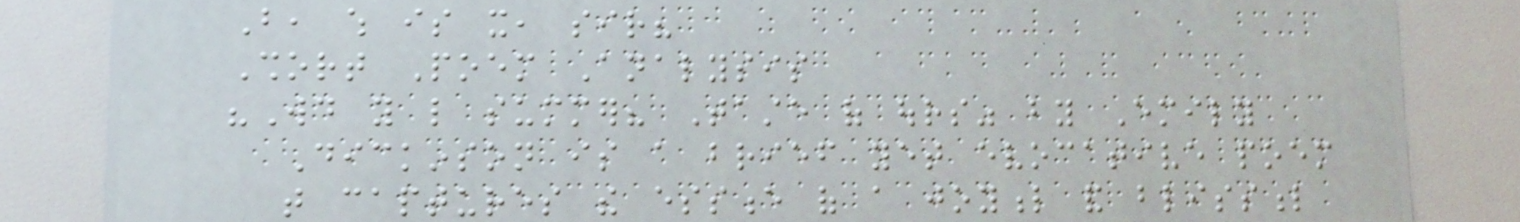But, which is it, sir?
Short Poem Analysis
"Would you like summer? Taste of ours" by Emily
Dickinson is a brief yet evocative poem
that captures the essence of a joyful and blissful
